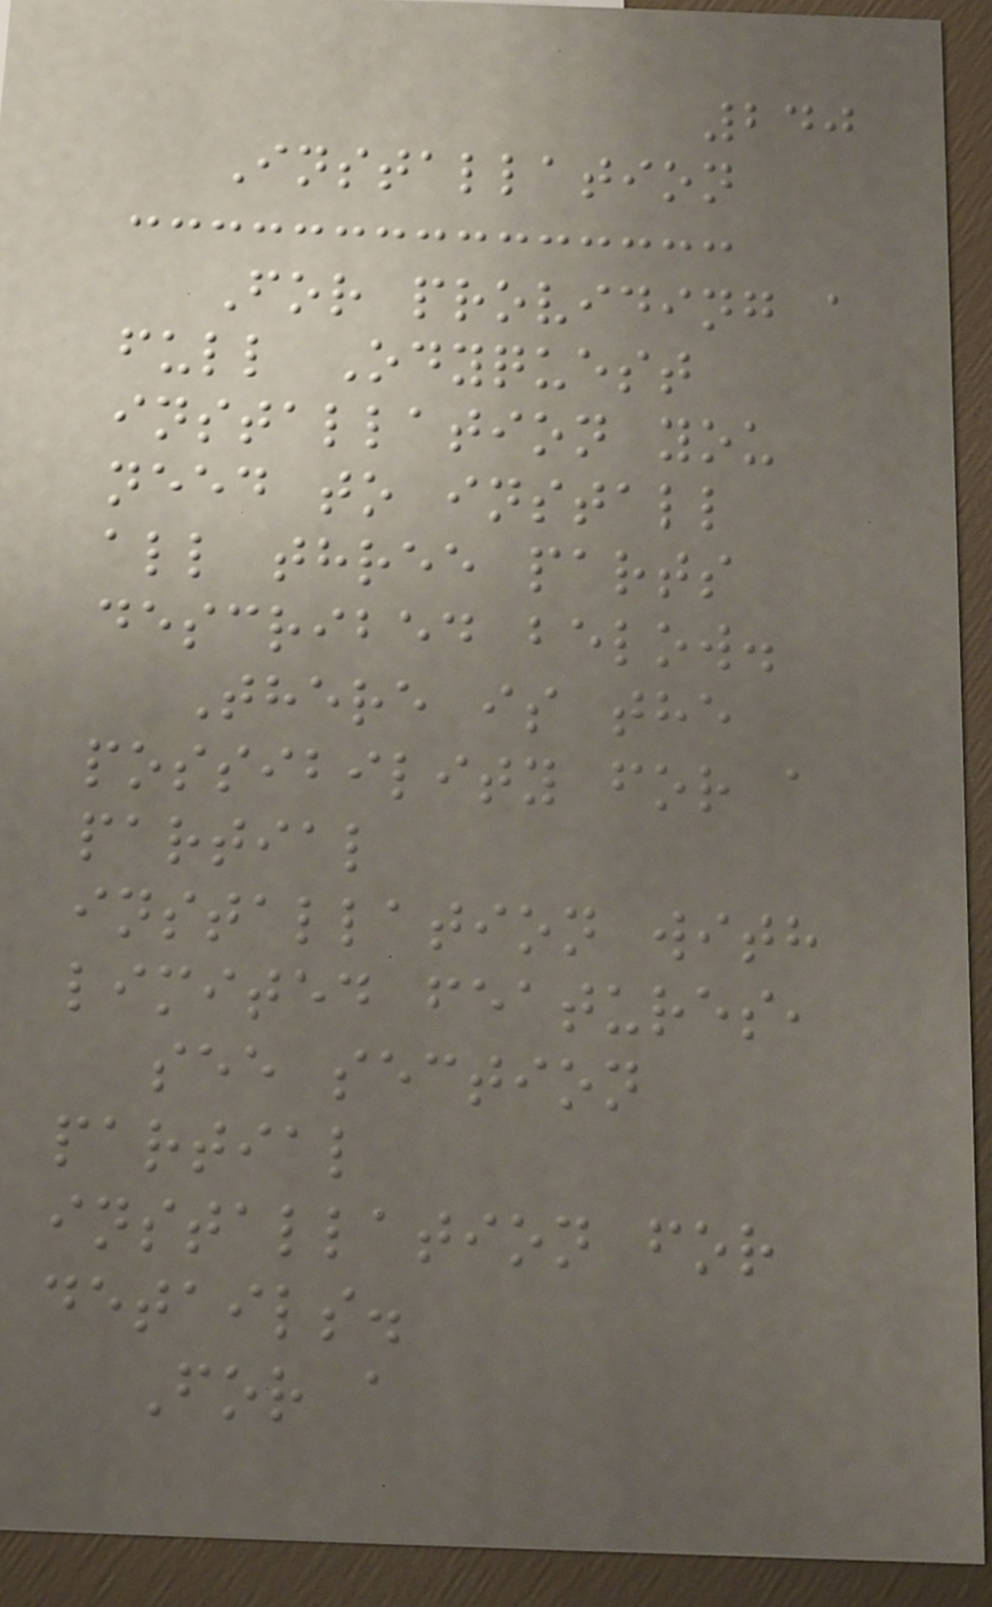240
Installation
For providing a
full Odyquest
installation you
need to install
all three parts
described below.
There is the
possibility for a
partial
installation with
limited features,
see section
partial
installation for
details.
For a
